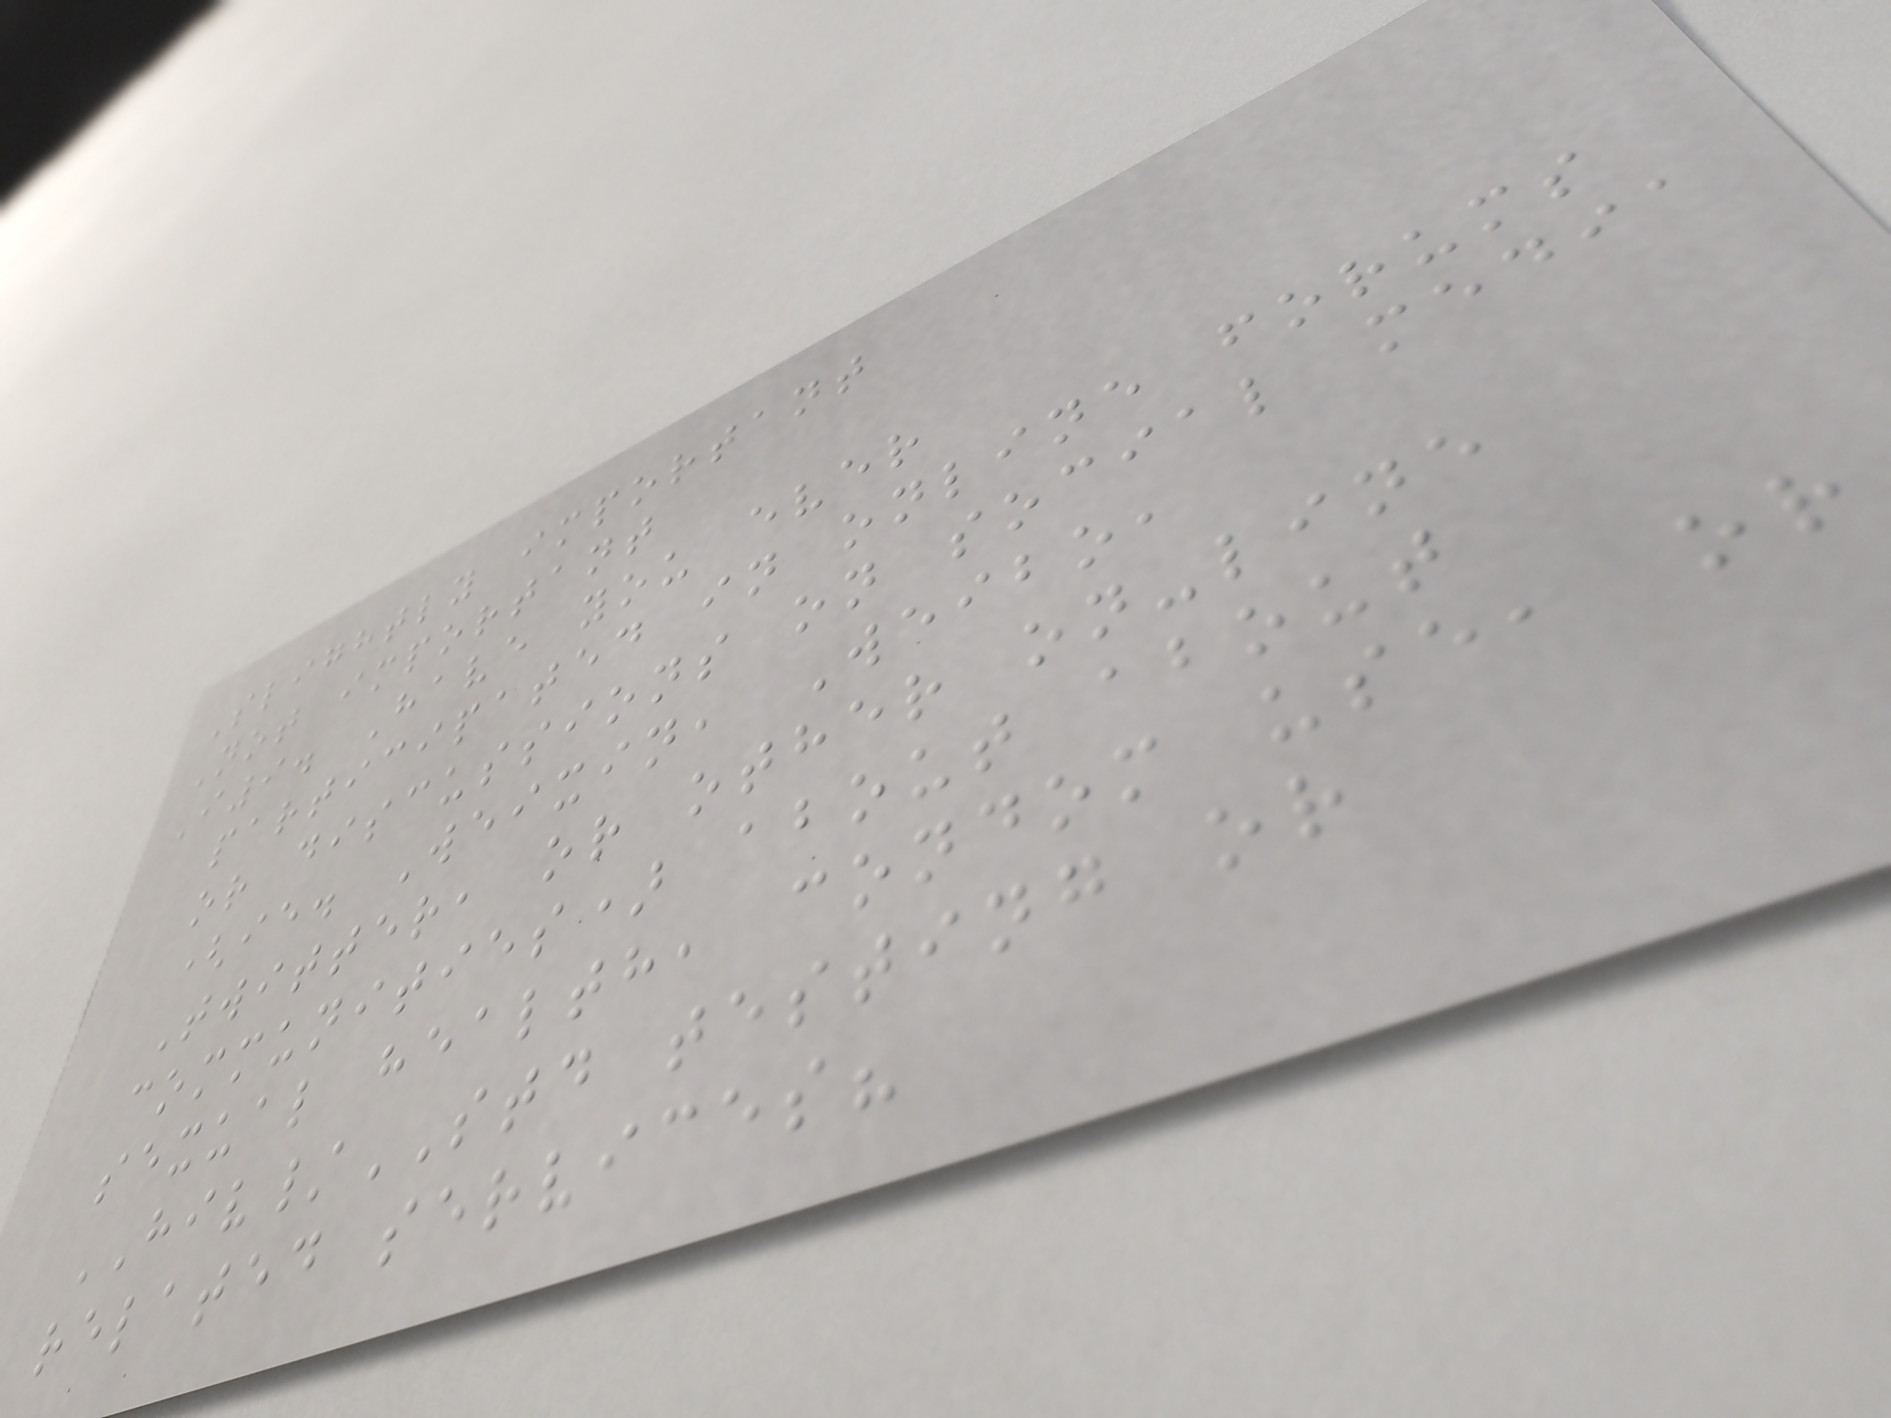Slightly important
Not important
I9. Have you ever
participated in online forums
or discussions on social media
(ie. Weixin, Weibo,
Twitter, or other on-line
communities) about about
sexual health, condom use, or
HIV/STD testing or
related services?
